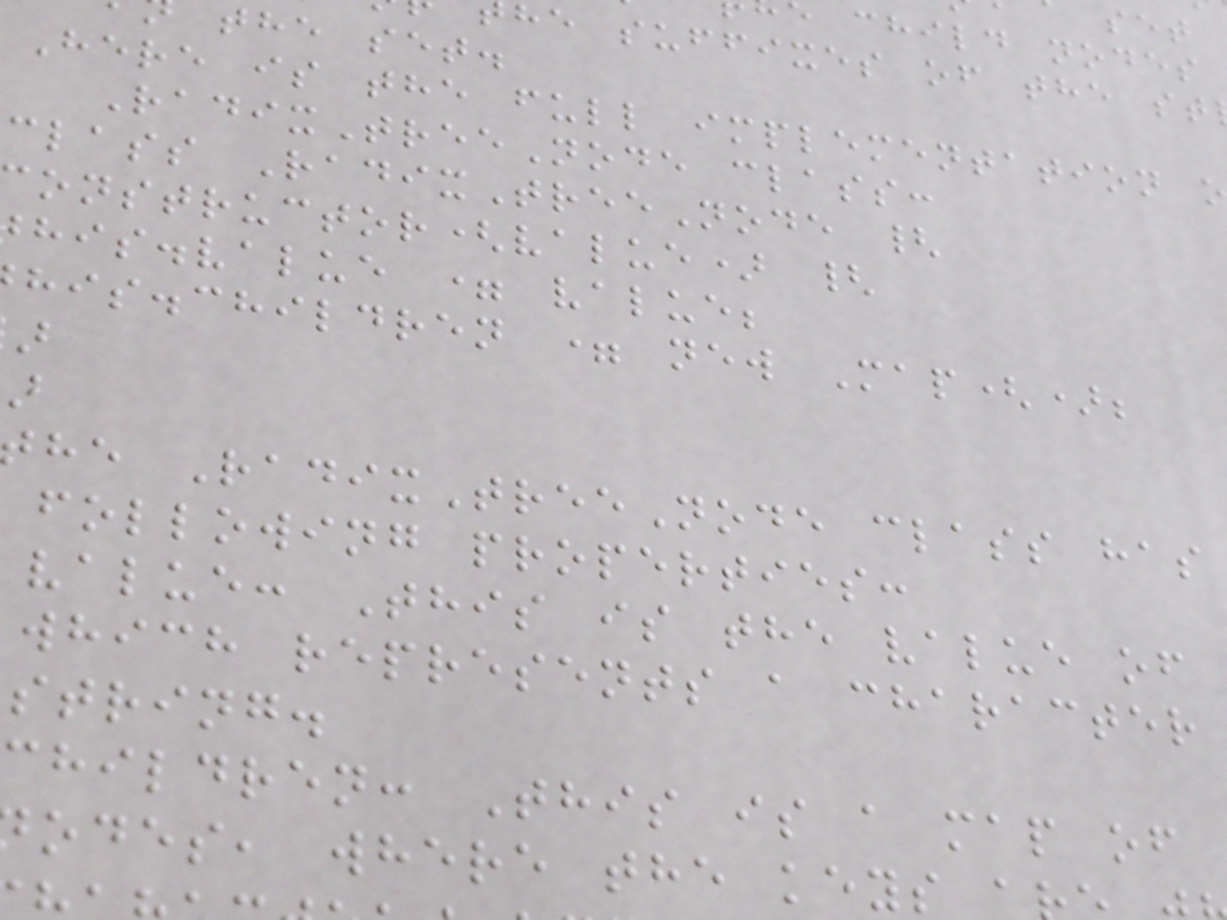child nodes
he suffixes of the st
the set.
Here is the full implementation
RadixTreeNode class:
class RadixTreeNode {
onstructor(value) {
his.value = value;
his.children = new Map();
he RadixTreeNode class has
following properties:
value: This is the value of
which represents a character
string.
children: This is a map of
odes, where the keys
